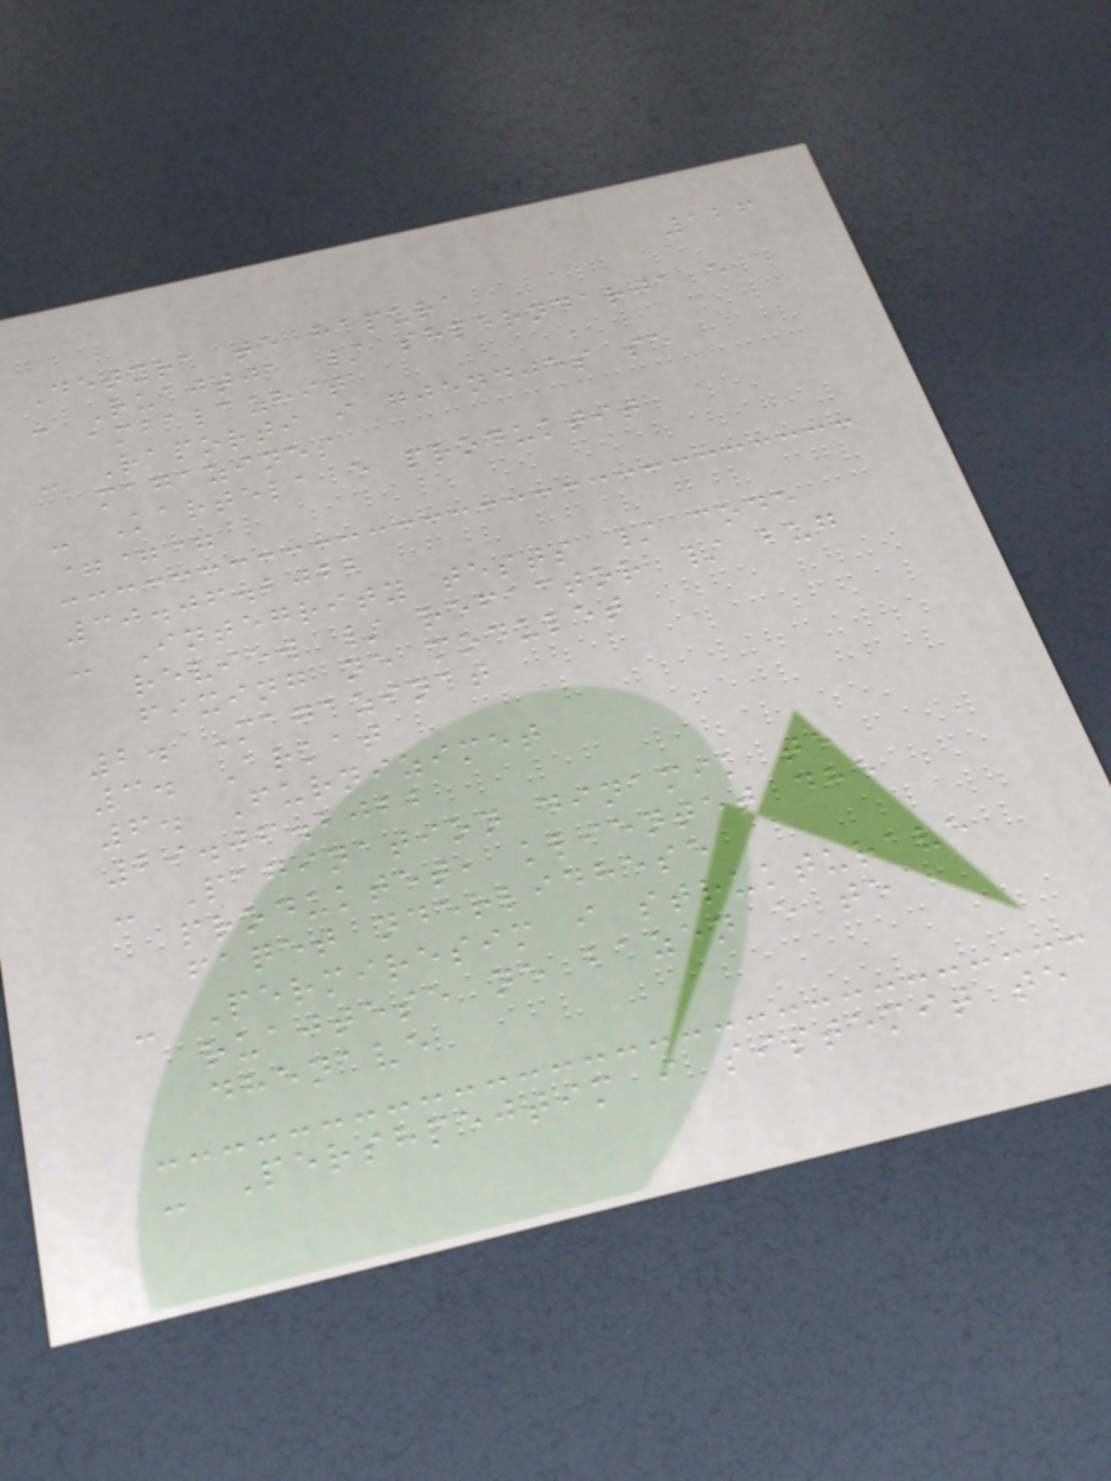126
Detyra te hapura
- Ruajtja / shperndarja e
ambalazhit
- Raporti i gjendjes se
magazines
- Kartela e produktit
===
30.06.2022
- Integrity tests / code
review / refactor / bug
fixing ne modulet
2. Magazinat
3. Arkat
6. Furnizimet
29.06.2022
- Pagination dinamik te
produktet, klientet dhe
faqet nderlidhese
- Permiresim i strukturave
ruajtese ne bazen e te
dhenave
- Pershpejtim i sistemit te
